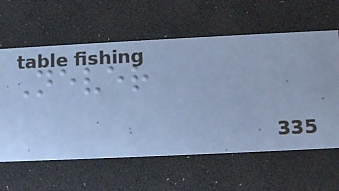Never
